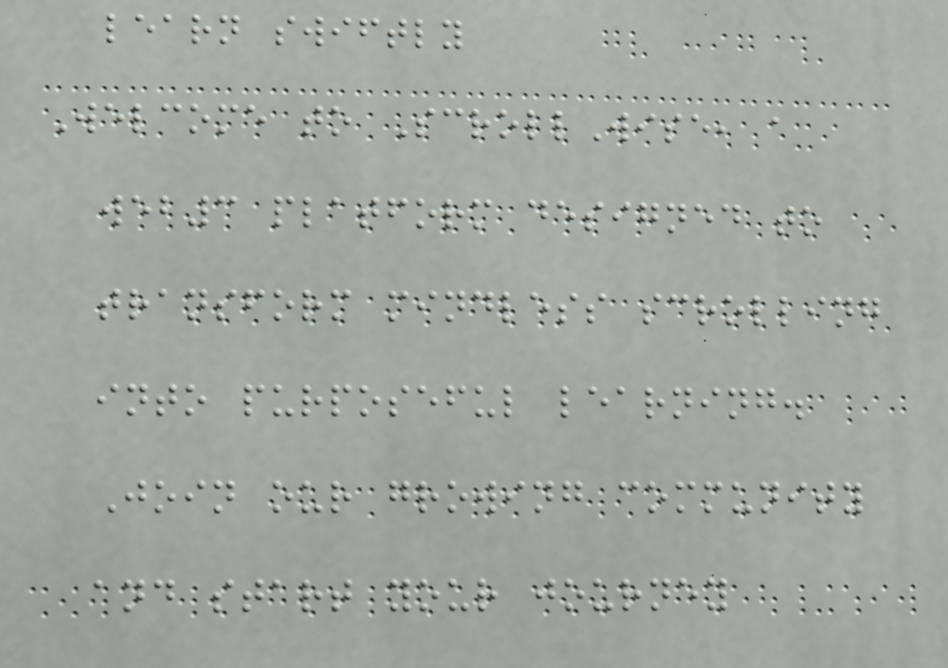learn swiftly
Welcome to ScrollWise, a
web3 platform designed to
transform mindless scrolling
into purposeful learning.
Join our growing community
and start your journey
